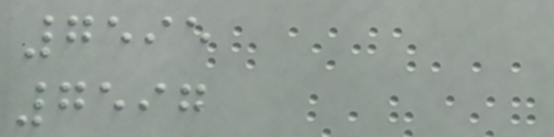7595
7597
